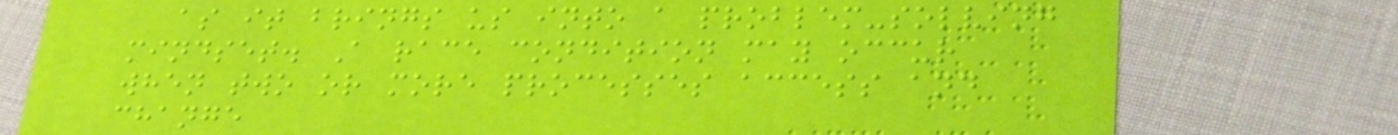as it brings us into a problem-solving
mindset. A race condition may occur
when two or more processes access and
change
